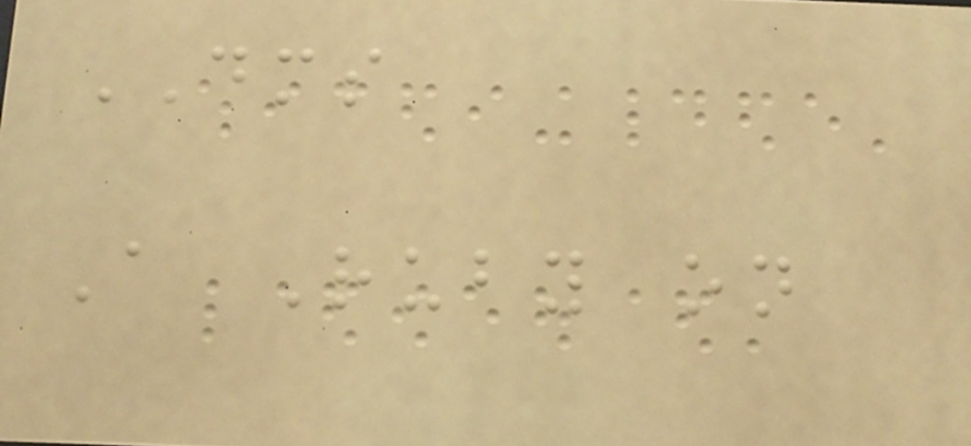DMS
A Ruby on
